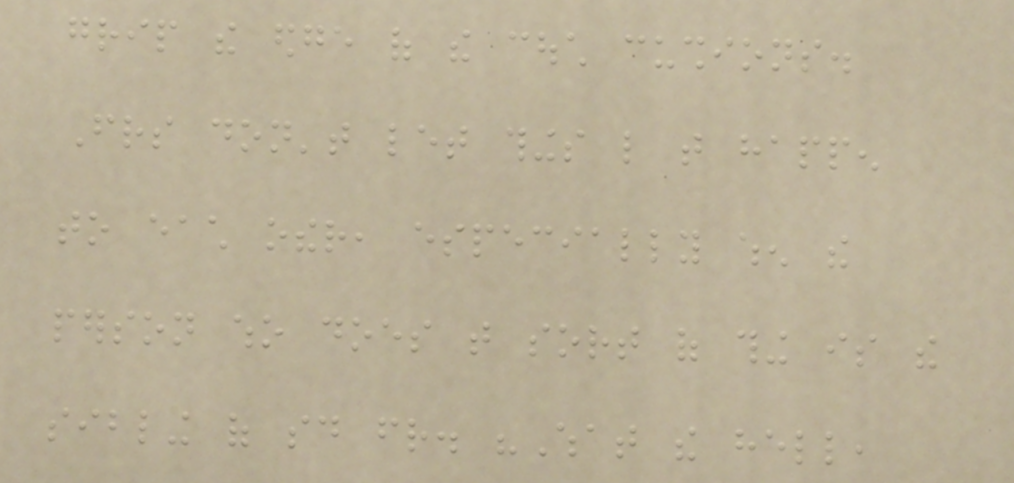grip the edge of the couch cushions.
Friends don't let things like that happen
to each other, especially when the
person who does that sort of thing is the
sibling of said friend. "What the hell,
